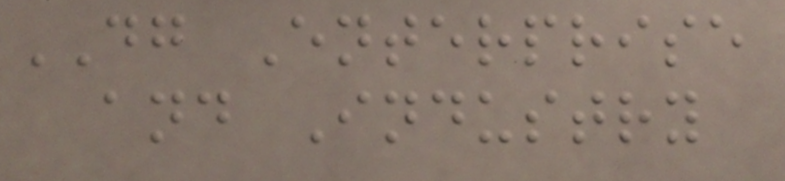DG Enterprise
and Industry
